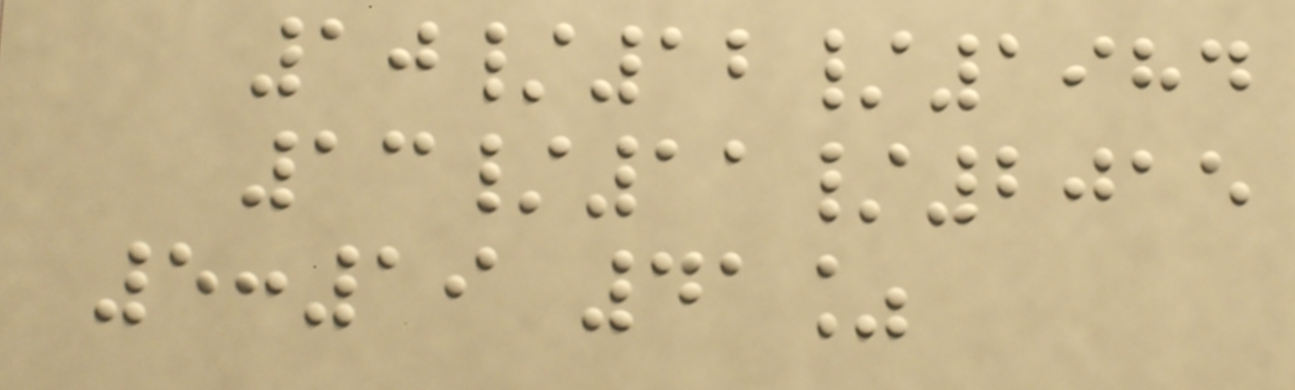10/12/1984
13/11/2015
5:19 41%
